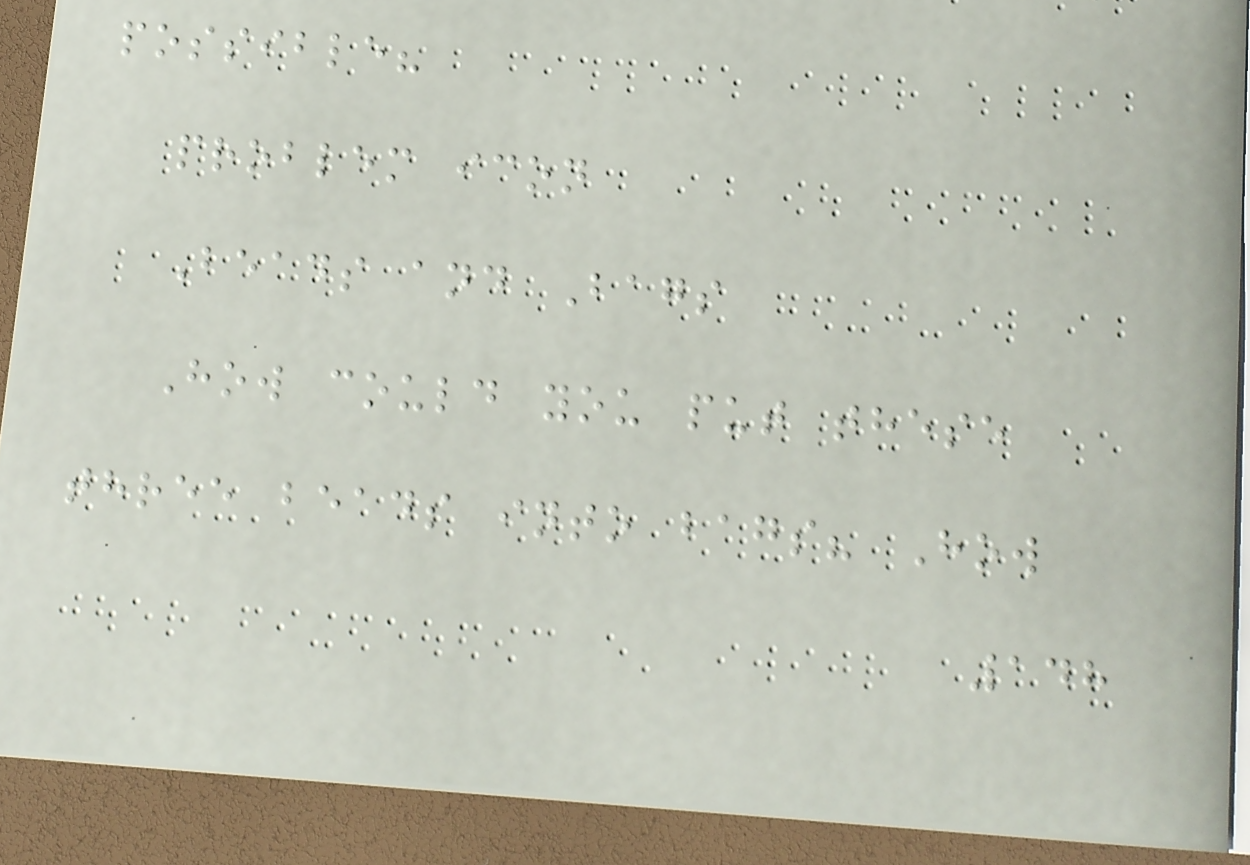possible?
problem icon
Beads and Bags
How could you put these
three beads into bags? How
148
